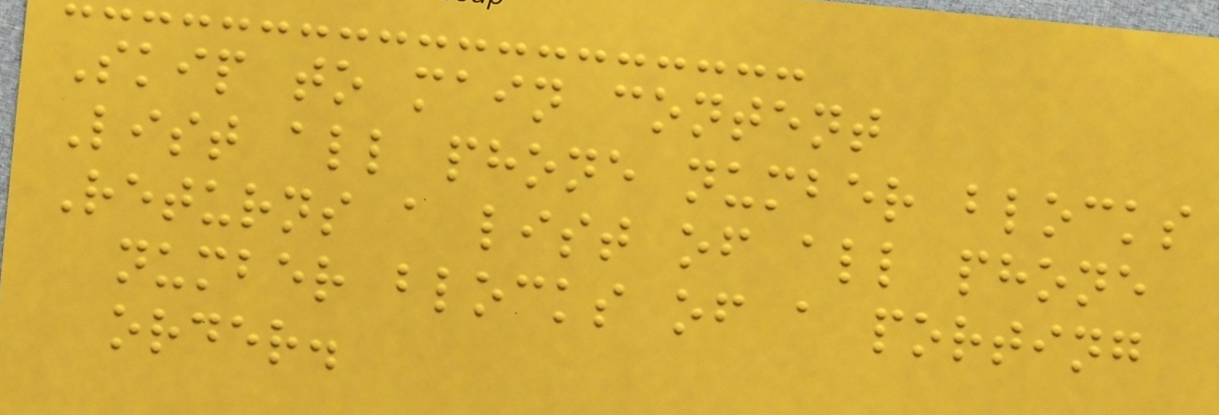Skip to main content
List all phone number blocks
Returns a list of all phone
number blocks of a porting
order.
